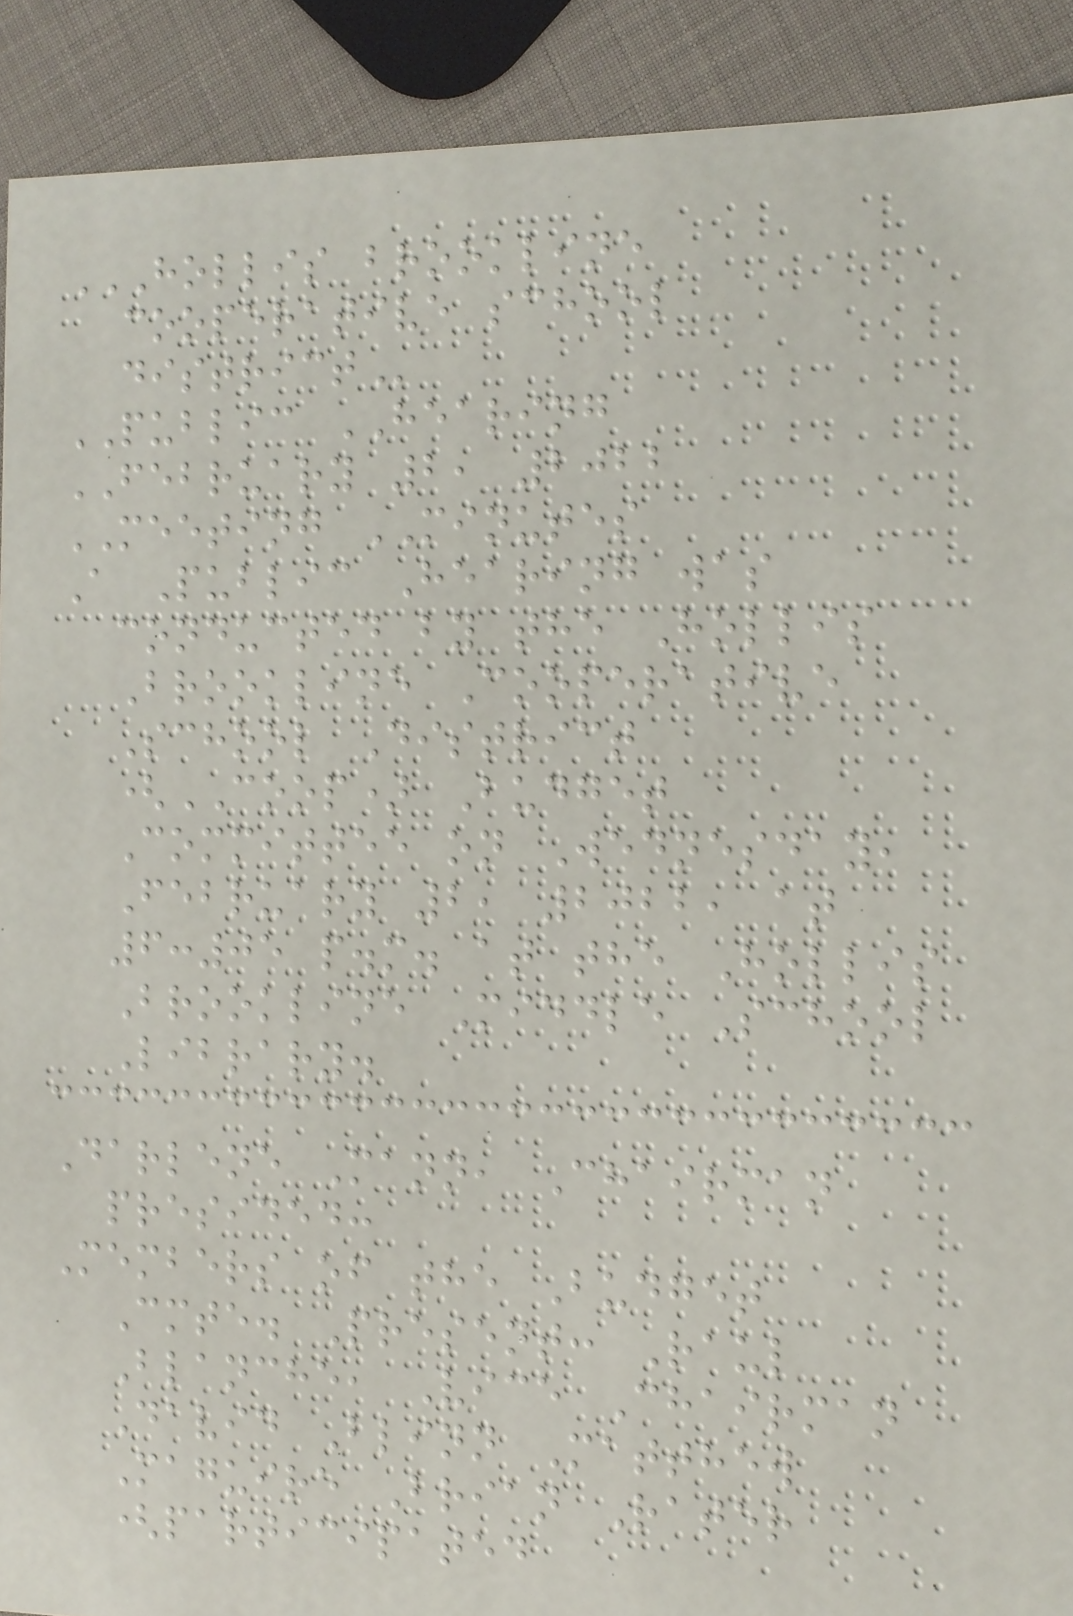HOLLIS BROOKLINE
COOPERATIVE SCHOOL
DISTRICT
PUBLIC HEARING
FEBRUARY 2, 2022
MEETING MINUTES
A Public Hearing was
conducted by the Hollis
Brookline Cooperative
School District
(COOP) Budget
Committee on Wednesday,
February 2, 2022, at
6:05 p.m. at the Hollis
Brookline Middle School
Library.
Darlene Mann, Chairman
presided:
Members of the Budget
Cmte. Present: Raul
Blanche, Vice Chairman
David Blinn Matthew
Maguire Brian Rater
(participated
